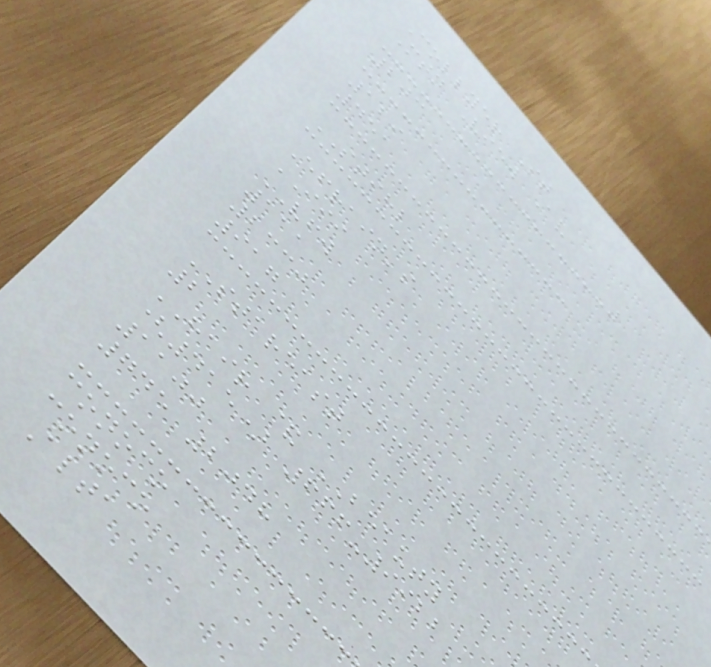Collyer St
Mtn View Av
203
129
451
STIHL
Efrain's
III
VFW
111
2330
917
STAREAST
2
HAIR & BEAUTY
(415) 666-9922
1100
745 2048
conoco
conoco
Alta
